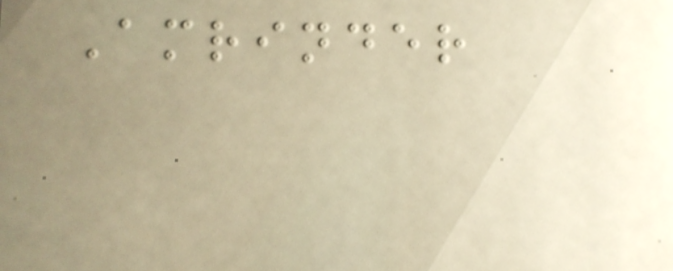Amrinder
